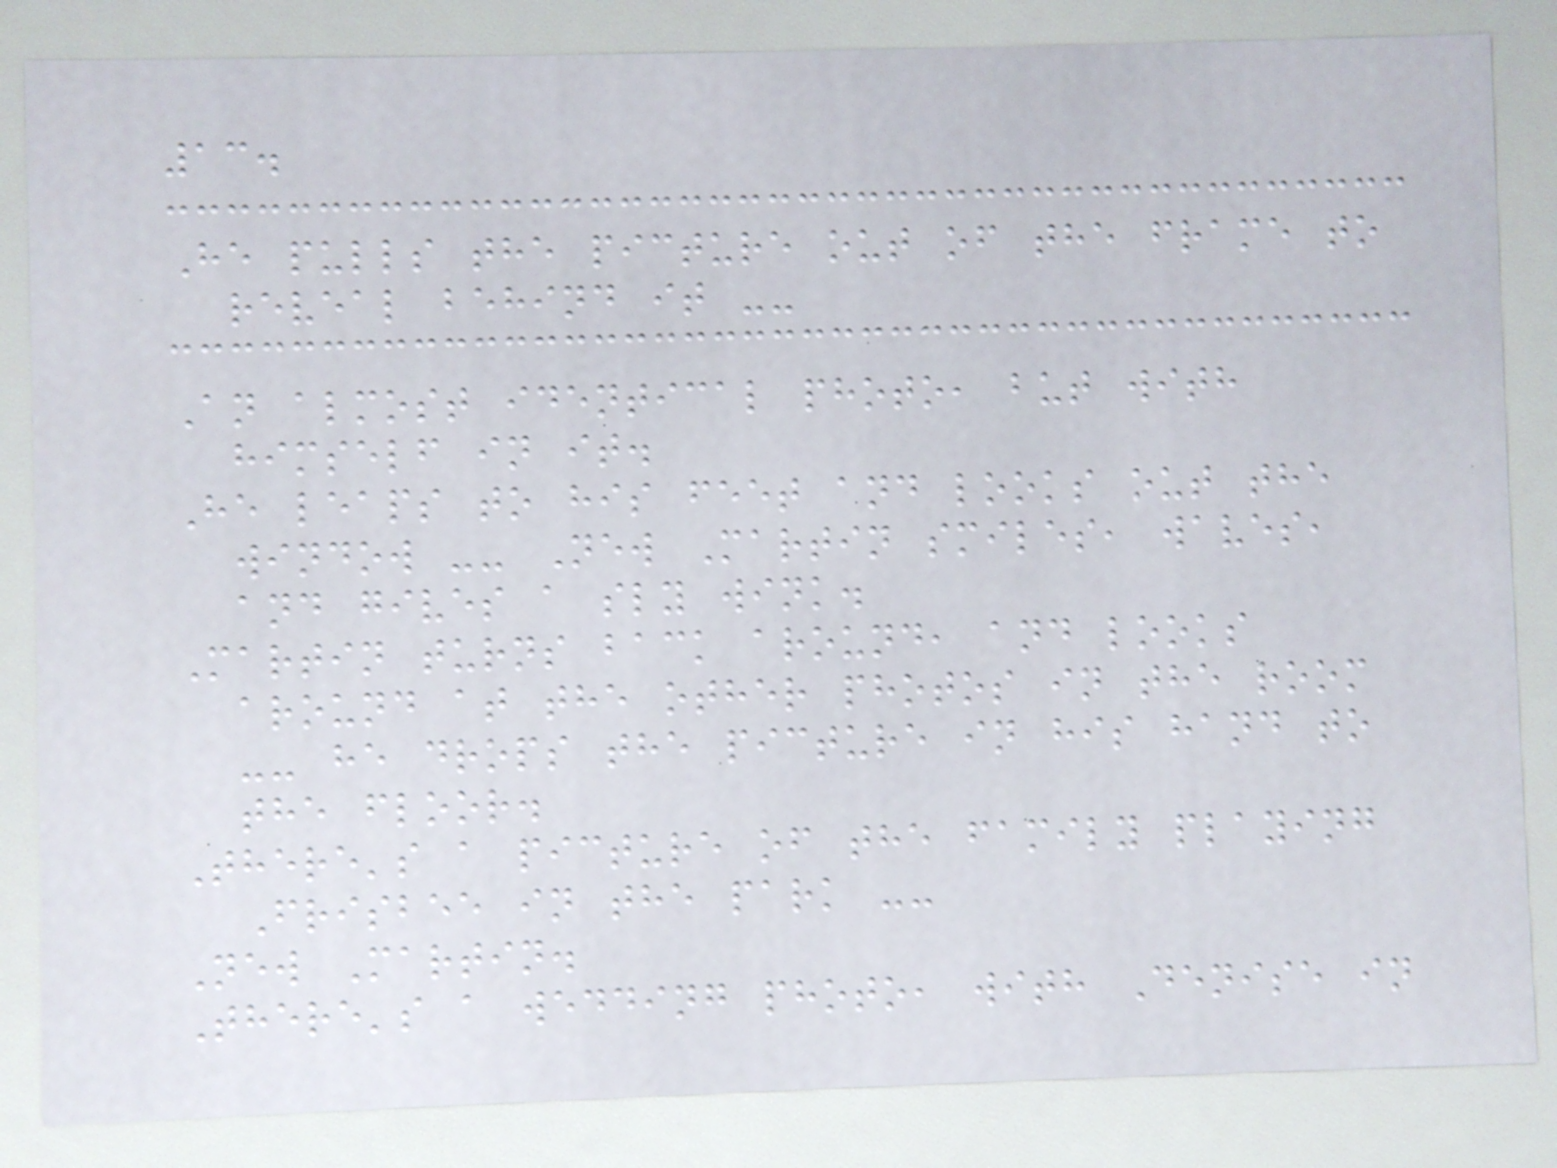13.
He pulls the picture out of the frame to
reveal behind it --
An almost identical photo, but with
himself in it.
He leaps to his feet and looks out the
window -- New Martin smiles, waves,
and gives a sly wink.
Martin turns back around, and looks
around at the other photos in the room
-- he drops the picture in his hand to
the floor.
There's a picture of the family playing
Frisbee in the park --
New Martin.
There's a wedding photo, with Denise in
